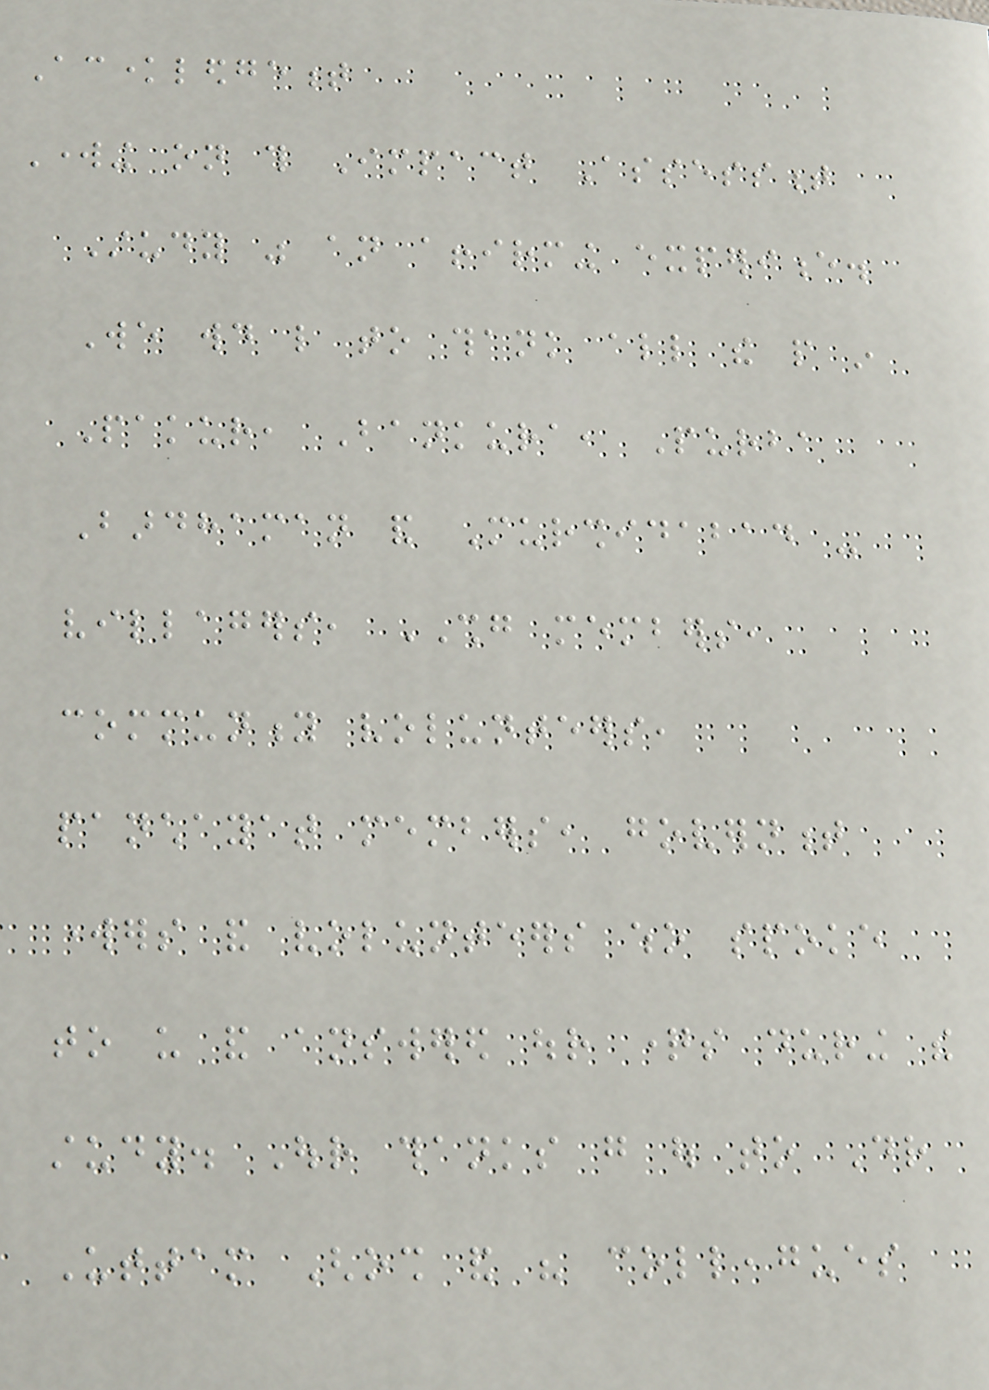Acknowledgement
Working on this Impact Assessment
Study was an affirming experience.
We would like to thank all the people in
Pakur, Bankura, Purba
Bardhaman and Murshidabad -
villagers, SHG members,
community volunteers,
panchayat members, government
workers and volunteers who spoke
to us and answered our questions during the
study. Our thanks go out to Dr
Uttam Ghosh and his colleagues
